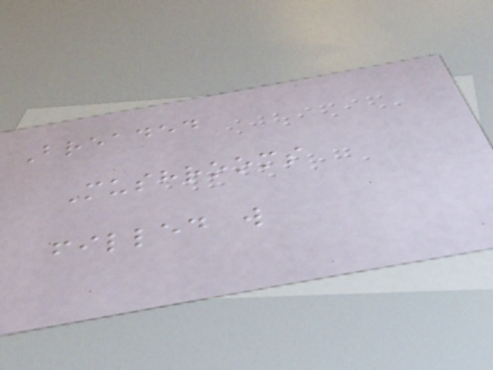Breaded
Mushrooms
filled w
